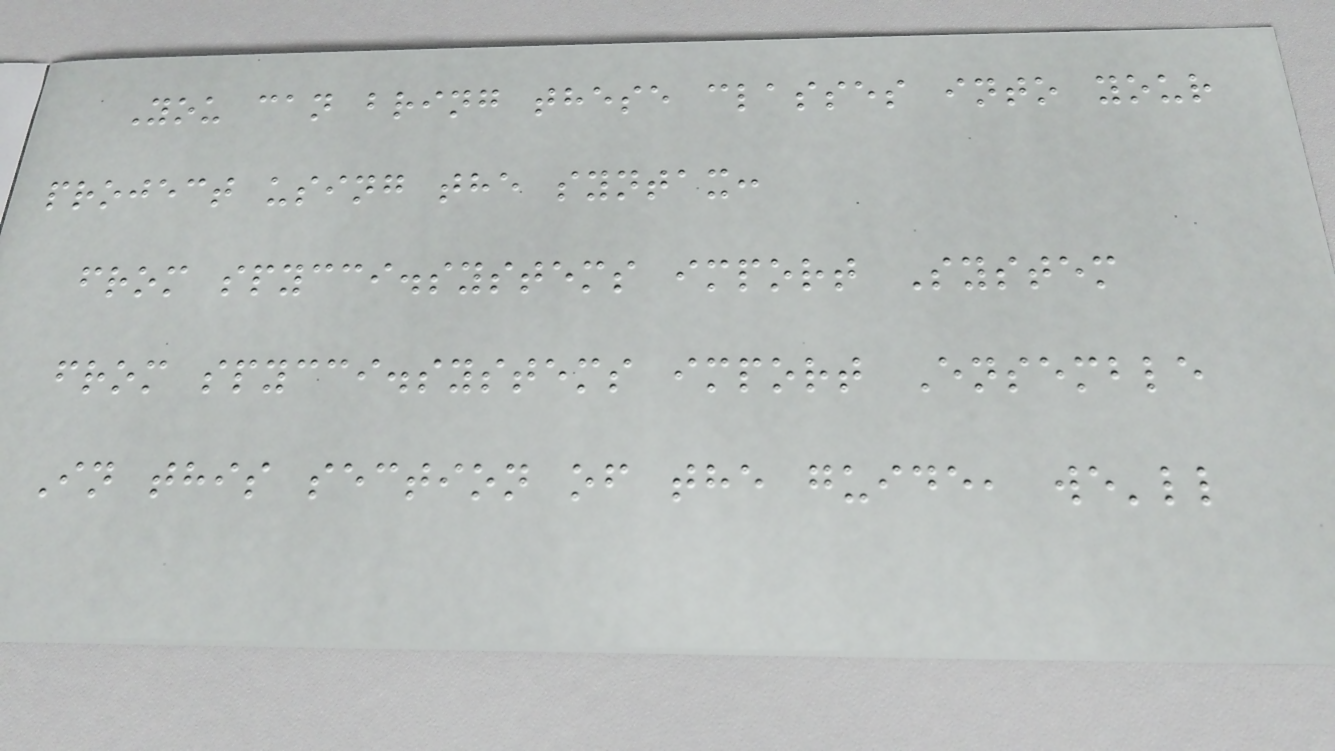You can bring these classes into your
project using the syntax:
from spycci.systems import System
from spycci.systems import Ensemble
In this section of the guide, we'll
